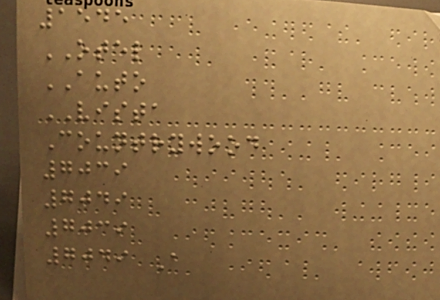1545
OTEL
AUTO
VISTA
Countrywood
7039
7049
7039
7049 A
